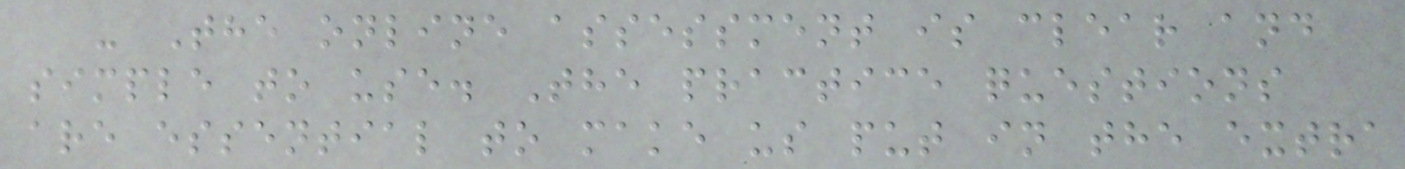- The online assessment is clear and
simple to use. The practice questions
are essential to make us put in the extra
